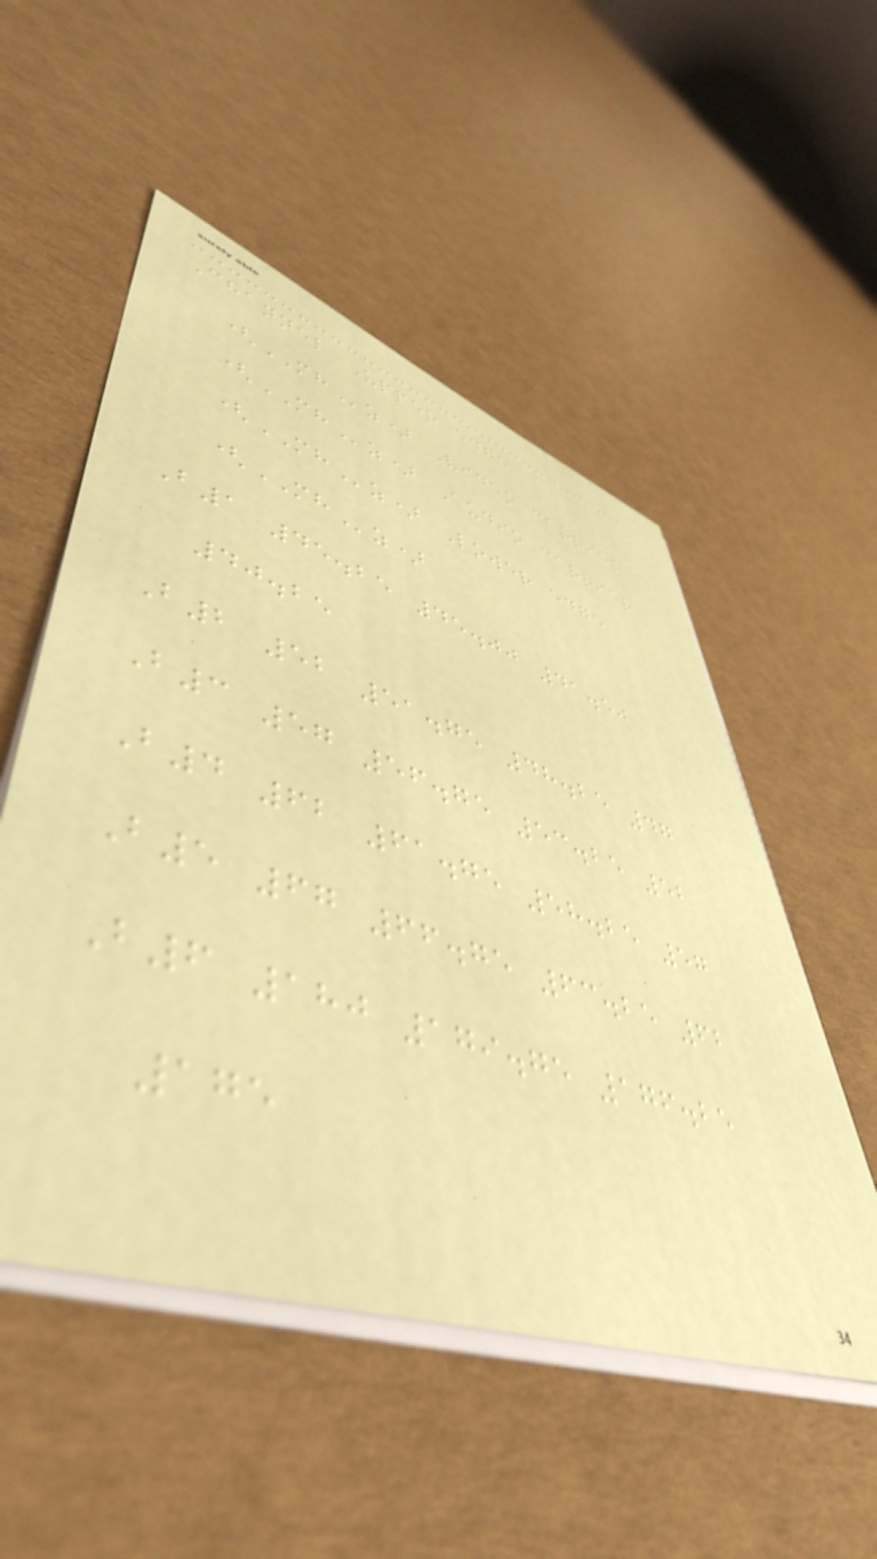Channel Upper edge
(MHz) Video carrier
(MHz) Audio carrier
(MHz) Lower edge
(MHz)
B1 45.25 45.00 41.50
40.25
B2 52 51.75 48.25 47
B3 57 56.75 53.25 52
B4 62 61.75 58.25 57
B5 67 66.75 63.25 62
B6 180 179.75 176.25
175
